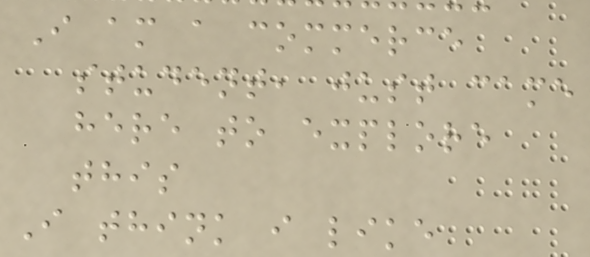I am a commerce
student, just came
here to explore
this
I think i like
